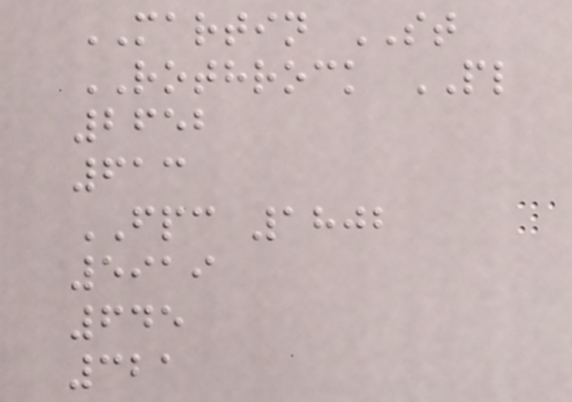MARTIN ST
ROTHROCK PL
2652
613
FPC 1802
5919
645
321
